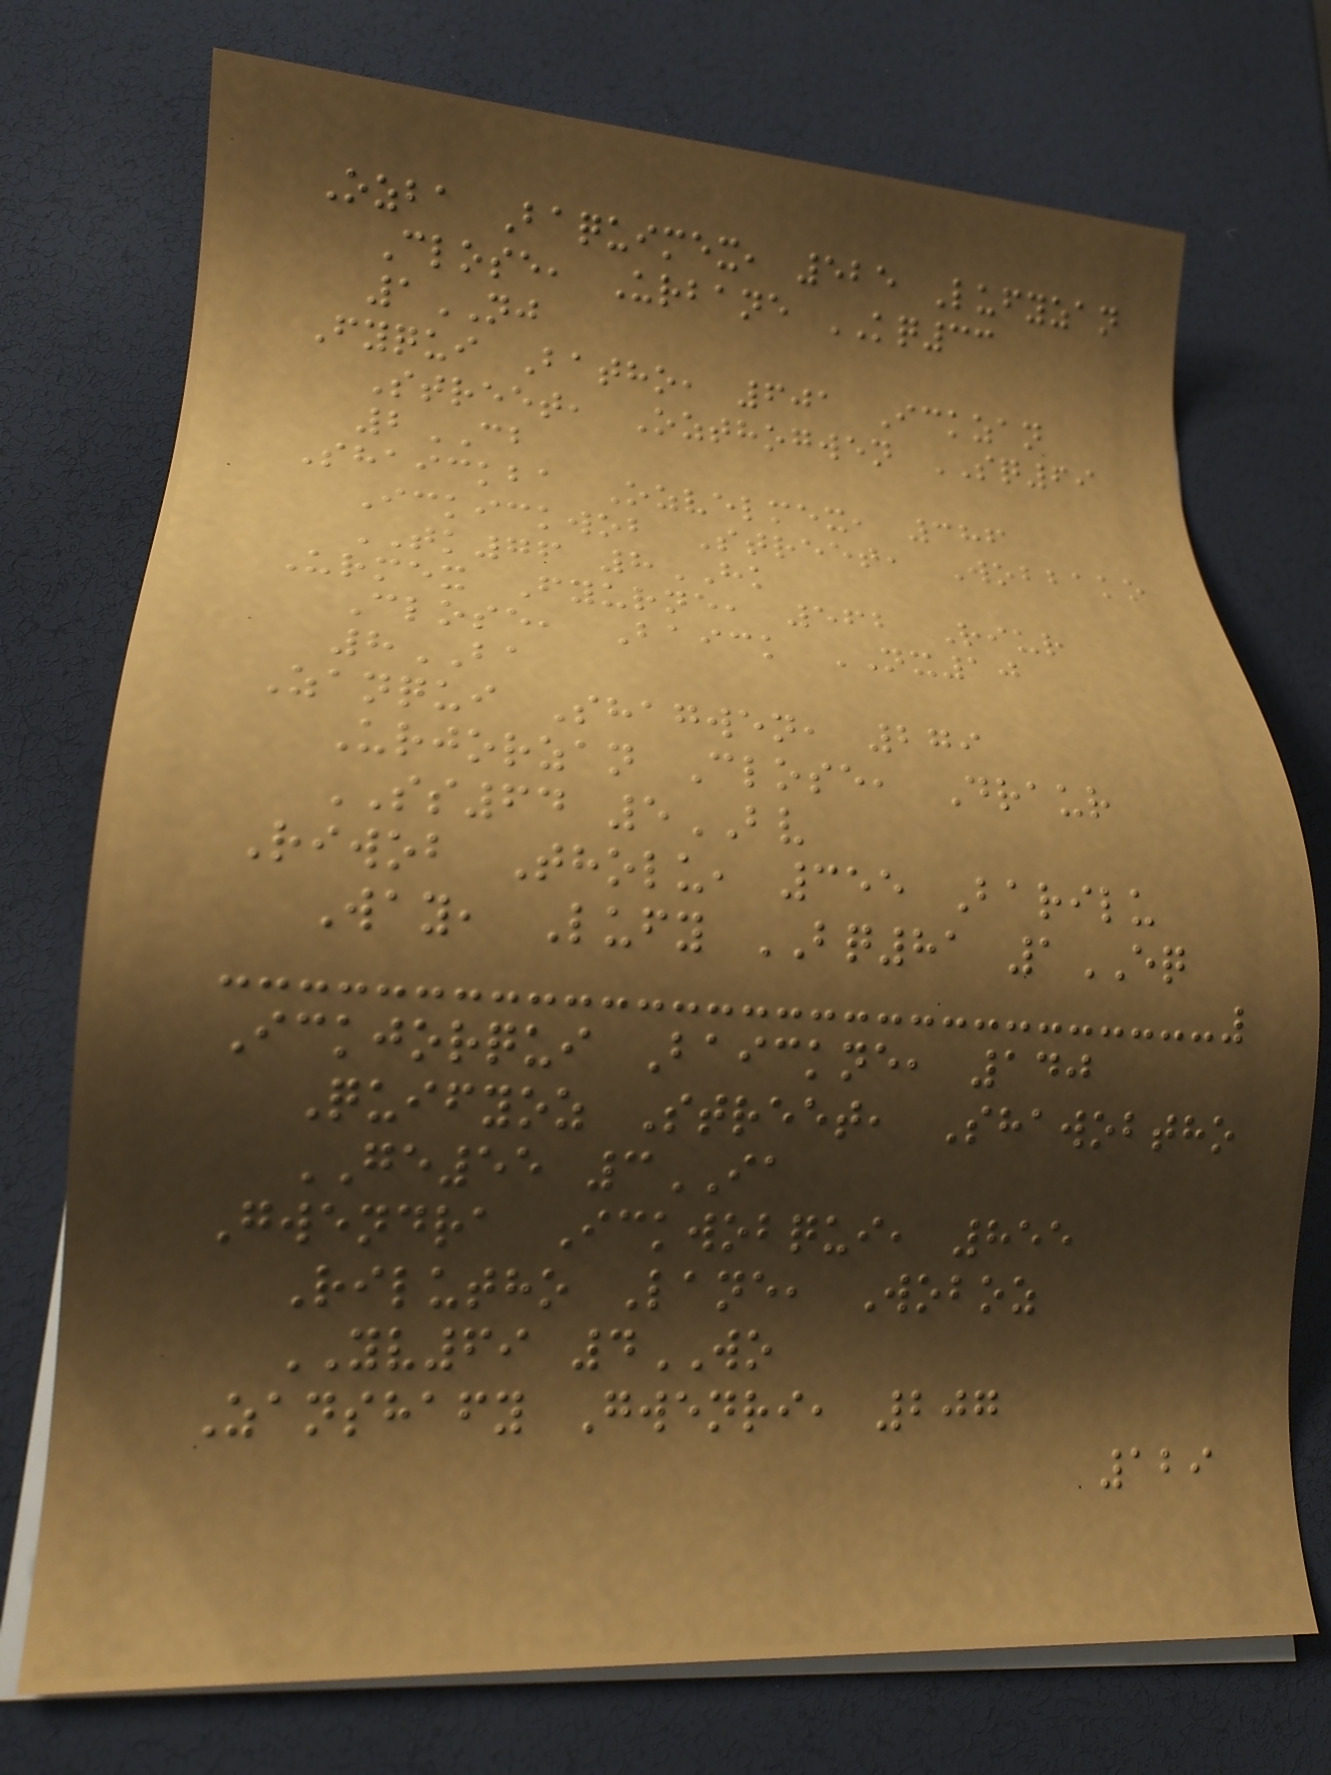Ozba Baquimex, 525 Lufyzan
Close, Urbane KQ33
1NJ
Fyqui Batho, 601 Ickzan
Street, Ozthogwen SQ69
2CB
Shaickba Ozvelmex, 386
Ickickwob Street, Wobbako
TK76 8HK
Urmex Fyurne, 562 Riur
Close, Baick NX10
8BA
Zanqui Shagwen, 279
Urjorzan Close, Draur
SS64 5BV
Riwob Tholu, 355 Barilu
Way, Lufy BQ81 1EQ
Ickjorqui Baickne, 140
Quifyoz Street, Shawobtho
GE55 3IA
Gwendra Ickwobqui, 855
Rilutho Lane, Woboz
YV69 4WO
Zanshafy Gwenri, 207
129
